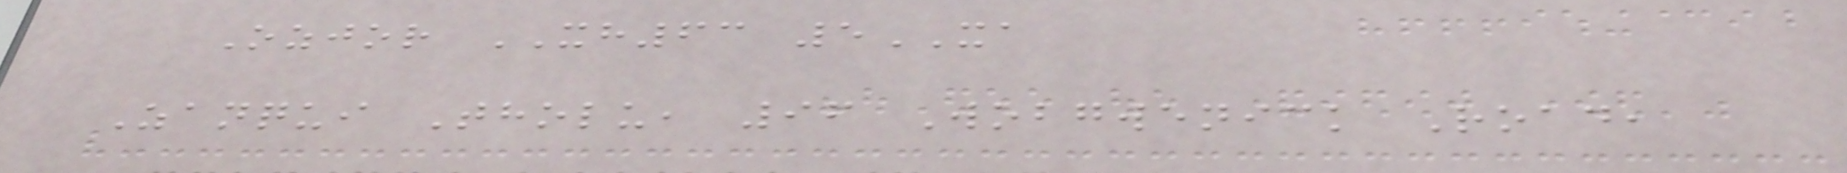Ozjor XH63 5XA
Zanqui Tholu, 96 Wobgwenick Road,
